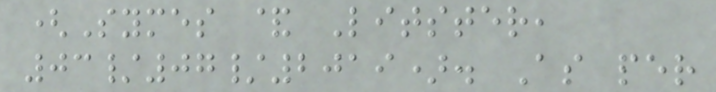(Symes & Litster,
03/07/2019). As per
